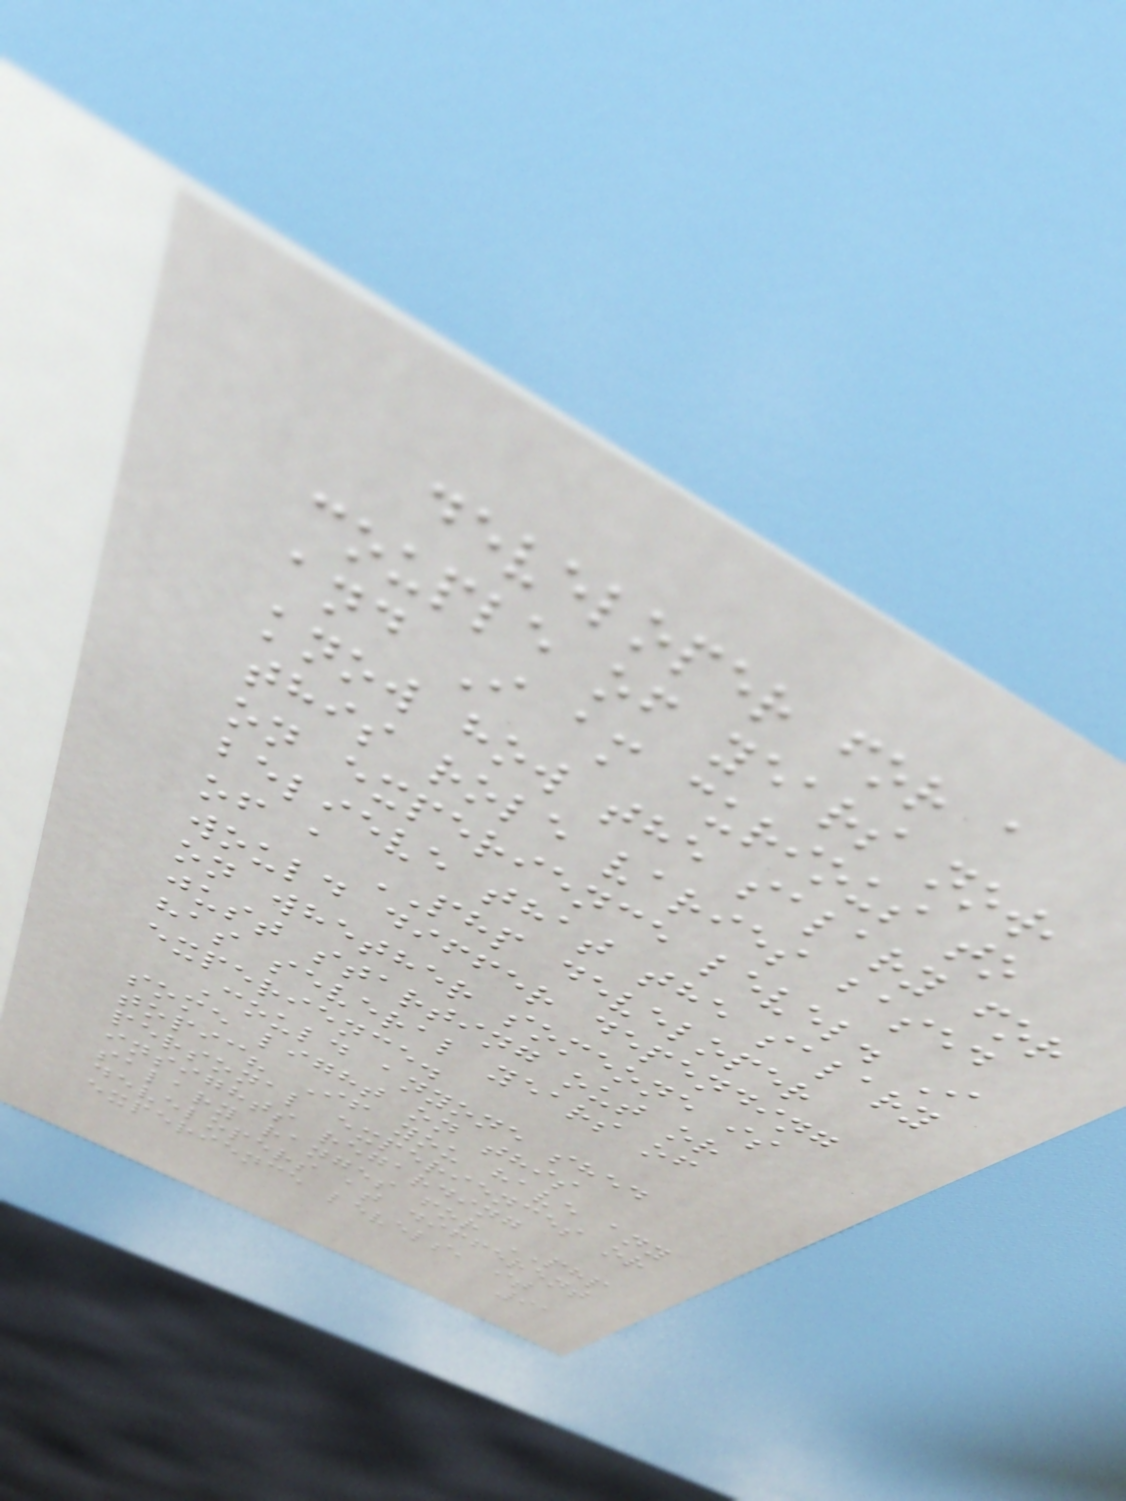developer for a
couple of years now,
and I am curious to
know how the salary for
this role varies based
on experience level. I
believe that the salary
of a PHP developer
would differ depending
on whether someone is
just starting out or
has several years of
experience.
Could anyone shed
some light on this
topic? If you have any
personal experiences or
insights regarding
salary ranges for PHP
developers at different
experience levels, it
91
